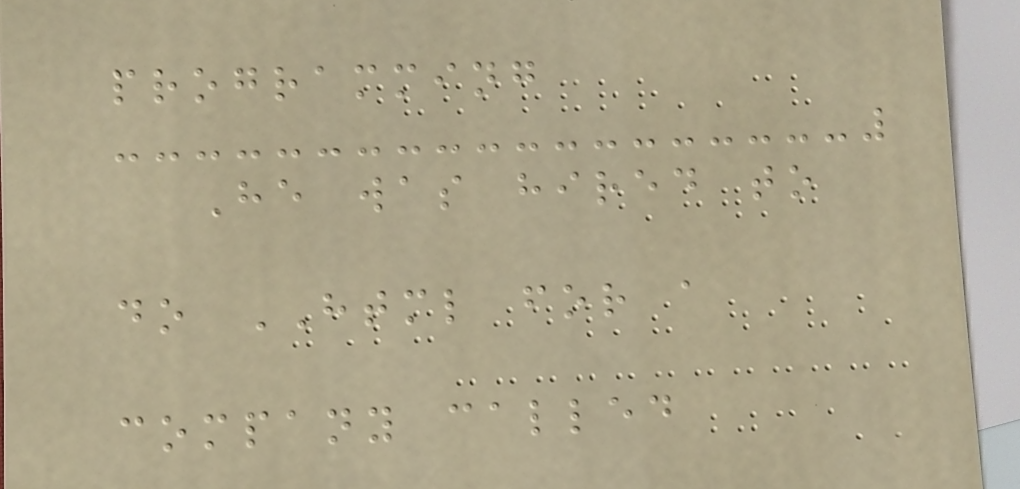programming
He was hired to
do HTML for a
company called
